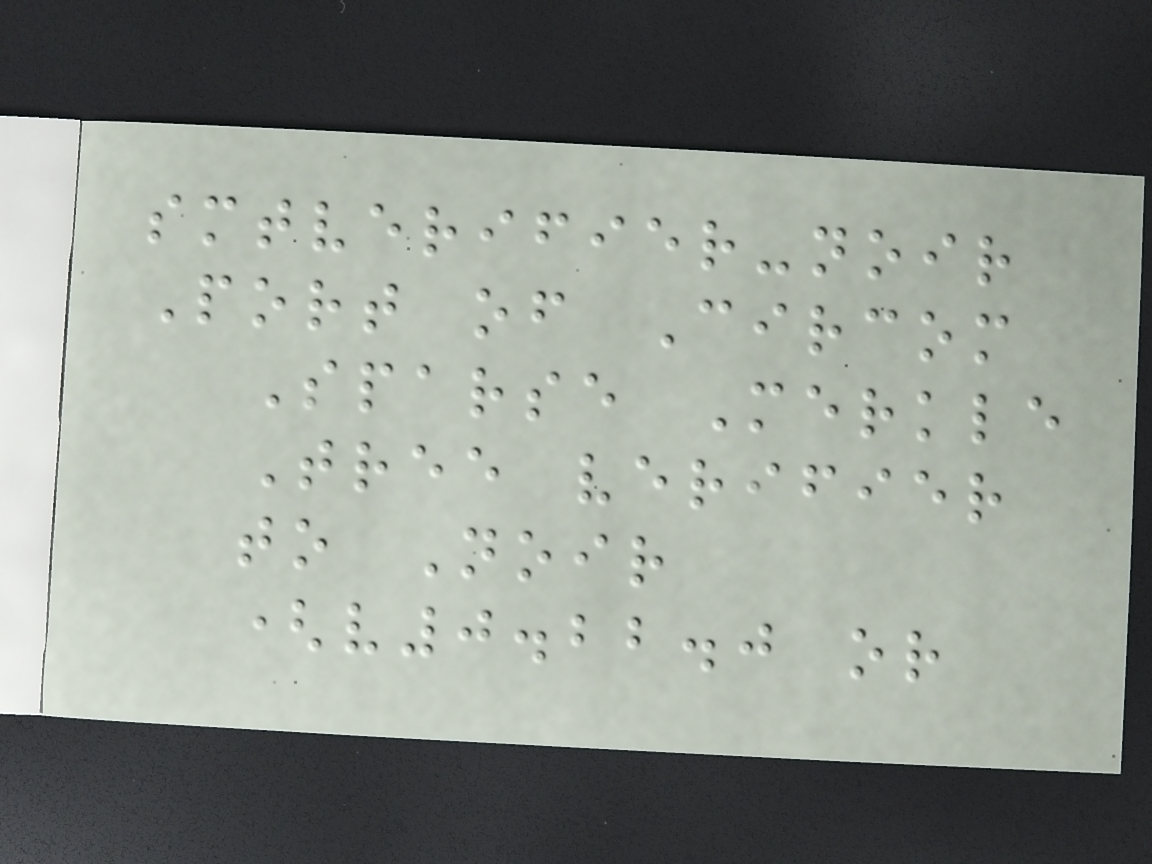smtverifier-noir
Port of Circom
Sparse Merkle
Tree verifier
to Noir
(v0.22.0 or
